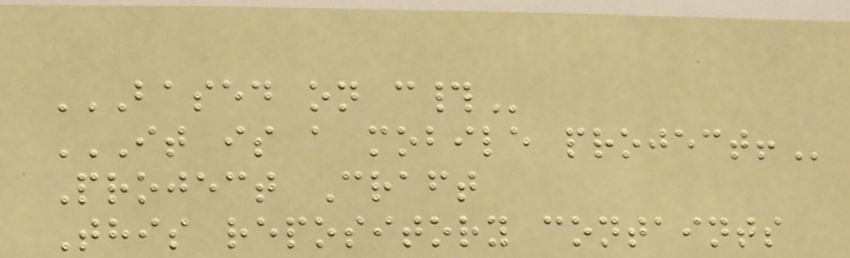BASED ON C#
IT IS A MOBILE PROJECT!
Project Craft
This repository containts
